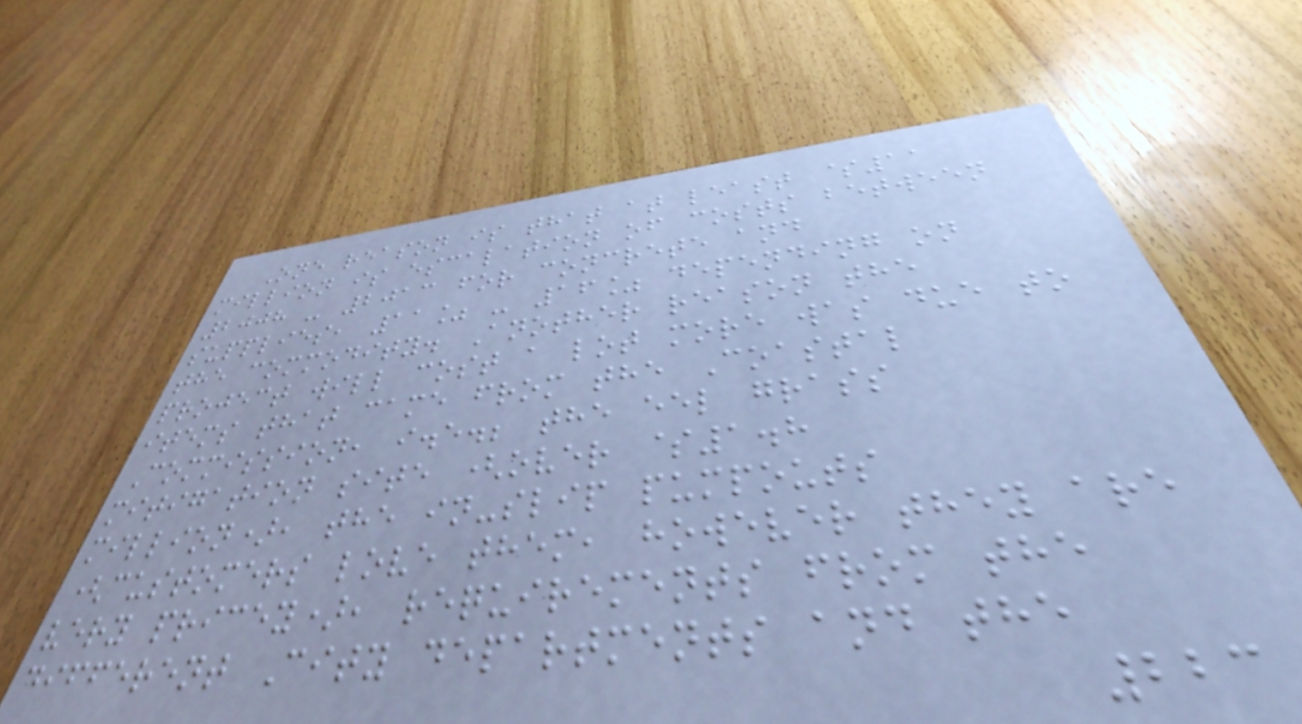One reason is that at least $11
million is escalation of costs between
2008 - 2013 for concrete and
supplies, 11% - 16% depending on
the commodity. Another reason the
project will cost a lot more was due to
items that came from the Coastal
Commission, i.e.; the eel grass
mitigation site (over $1.8
million), the in-slip pumpouts
(customers love them, however they are
very pricey), requirements from the
different City departments and the
223
